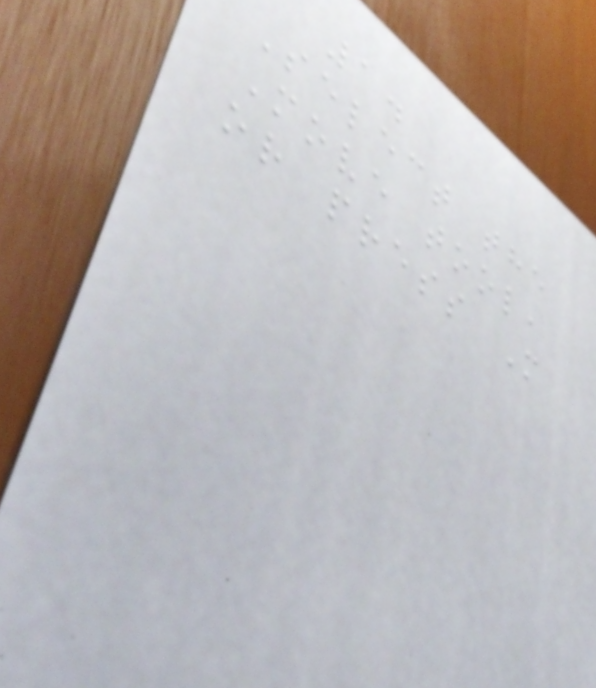1.
Select the
Move tool,
or press M
